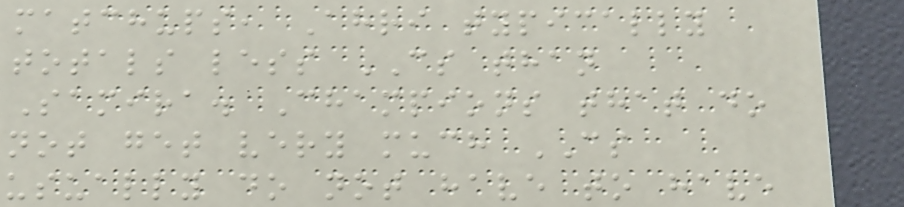matchups, Ahri typically
totals less CS than
Samira. Champions that do
not get very much CS
usually do not have to have
